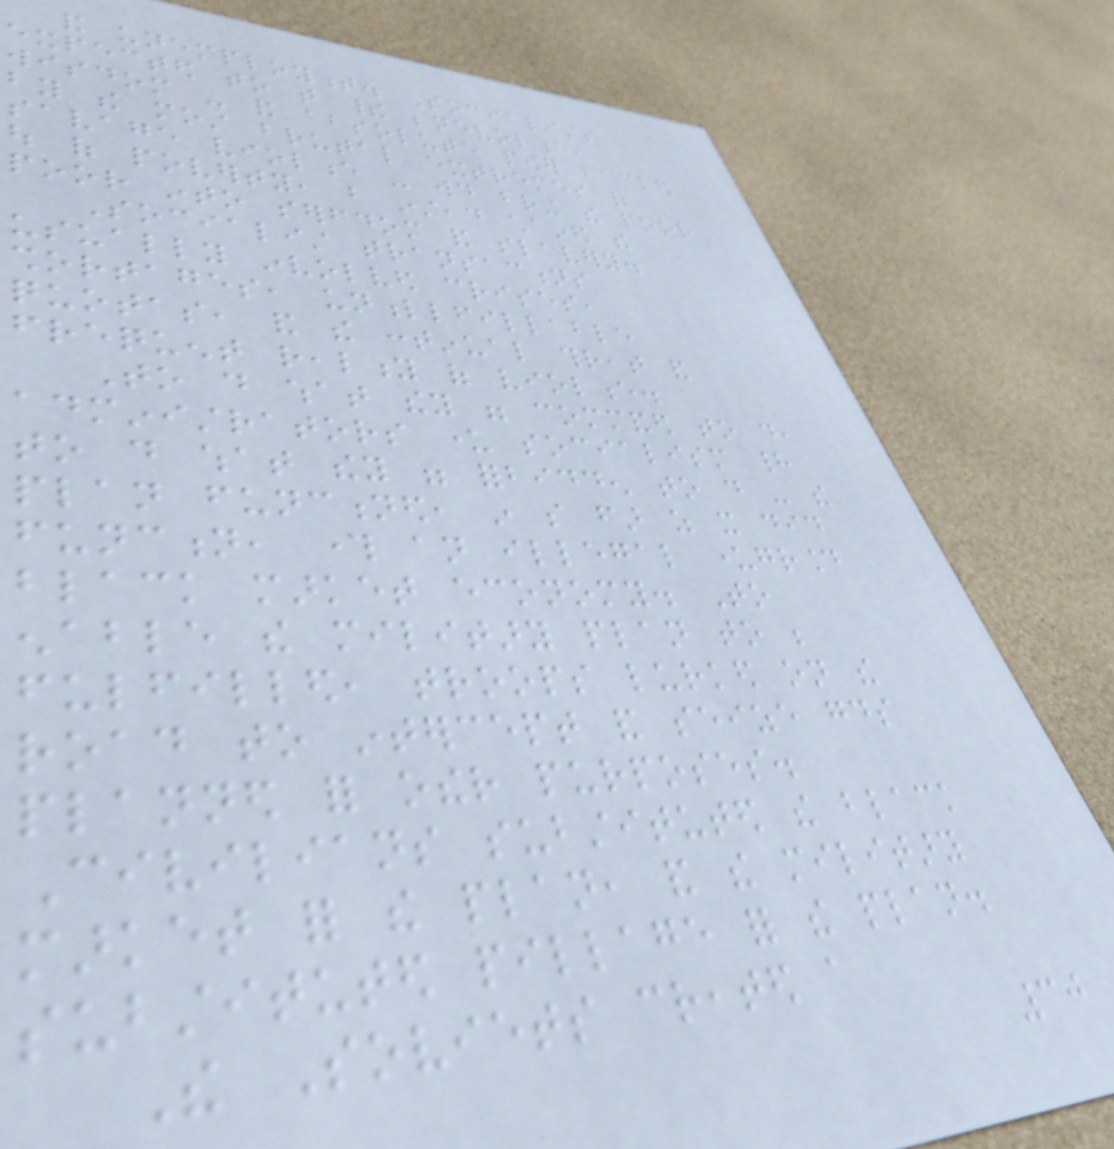and unemployment. Socialists
expected to that their benevolence,
wisdom - and absolute power backed
by the most brutal extremes of
savage violence - would bring the poor
out of poverty, but instead chained the
poor into serfdom and slavery.
Socialist transactions
usually involved crises,
shortages, unfullfillable
quotas, and the continual threat and
frequent reality of violence.
To do what they were commanded to do,
administrators under socialism had
to do what they were forbidden to do - the
plan functioned, in so far as it did
function, through an illegal underground
black market economy. To
enable the military plan to be
fulfilled, troops lurked on the
road to intercept and seize goods
planned for other purposes.
Civilians substituted the black
market for the plan, and the military
substituted pillage for the plan.
The Soviets created a
30
